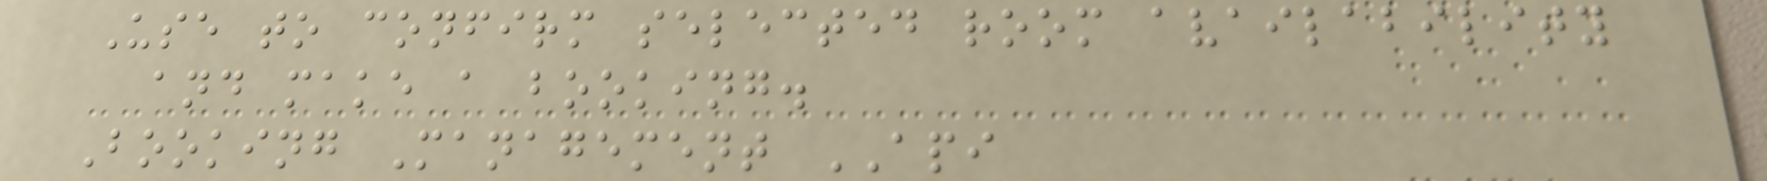Use to confirm selected room availability
and make a booking.
Booking Management API
